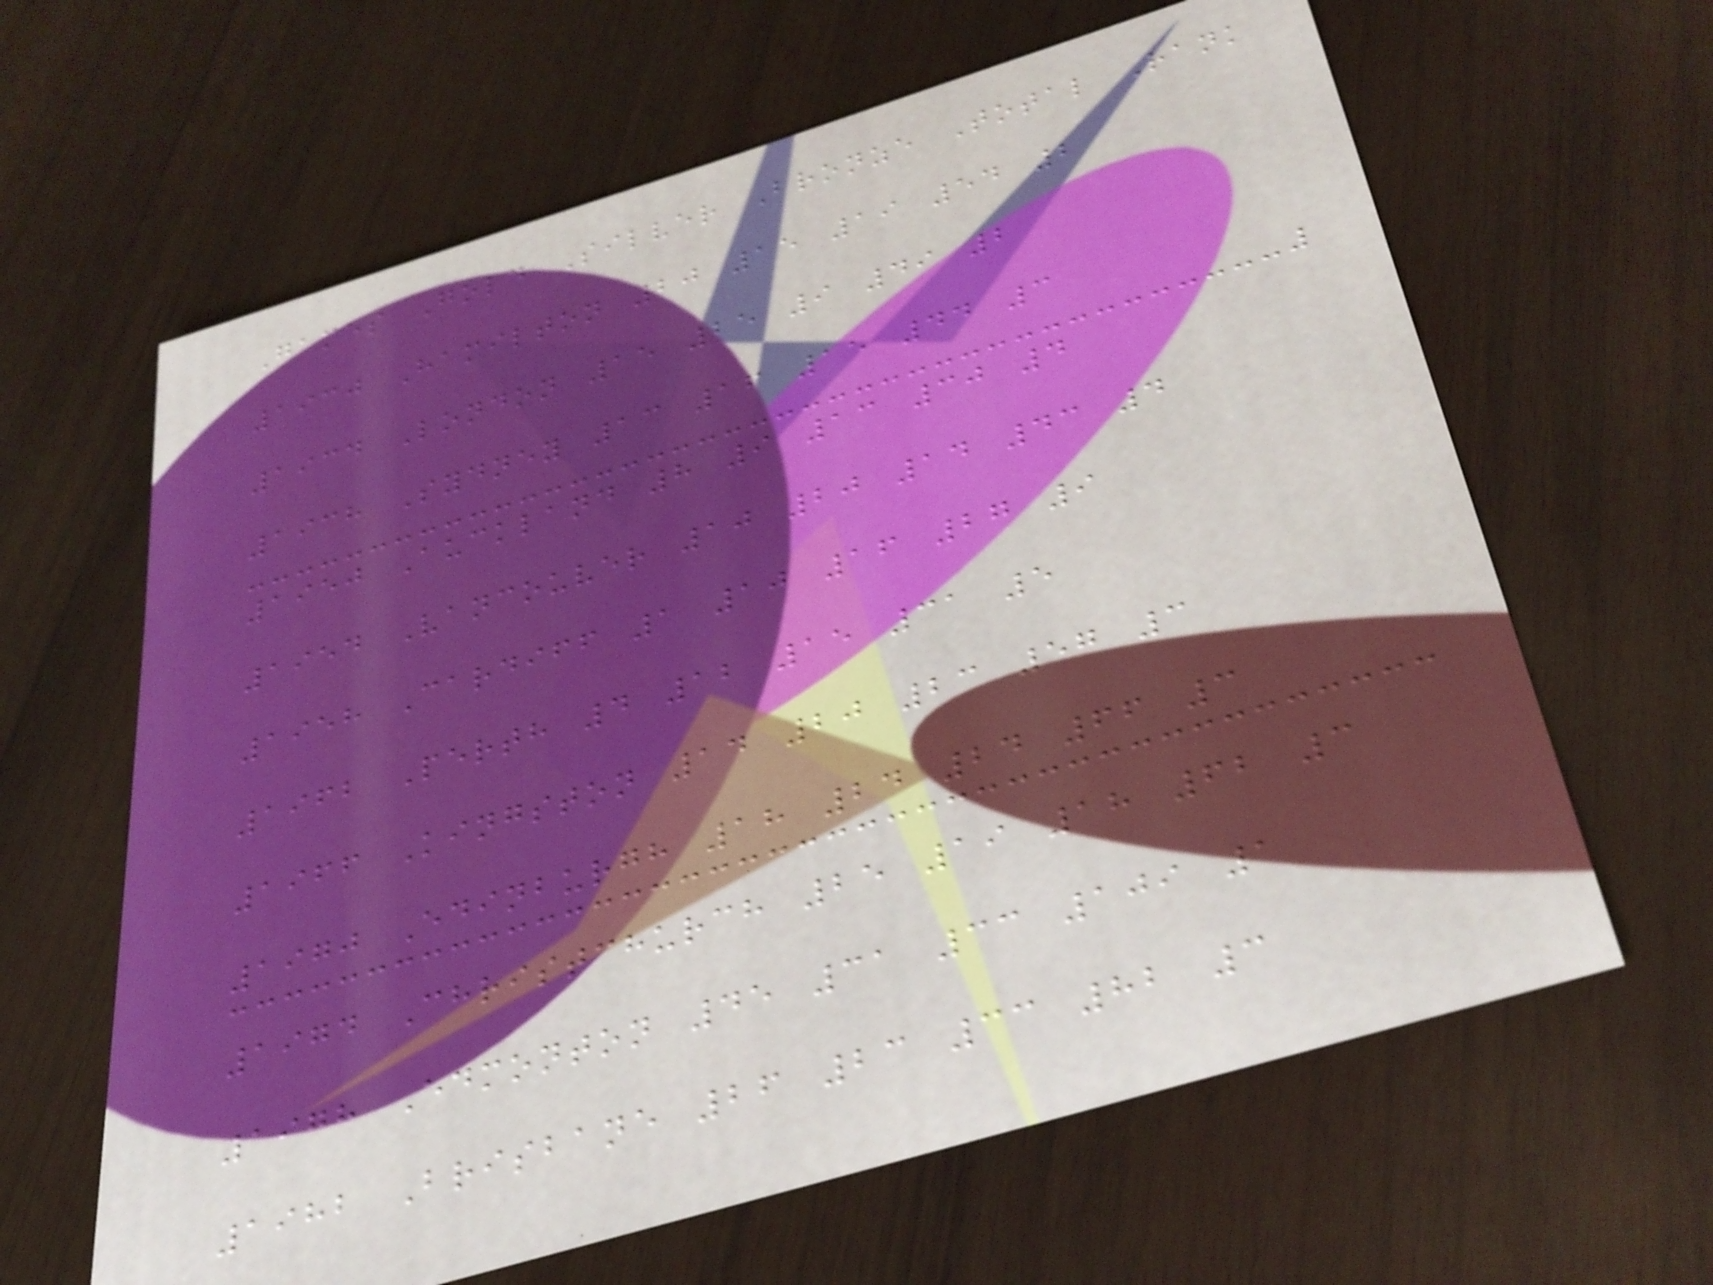Games Gold Silver Bronze Total Rank
1930 Hamilton 20 15 19 54 2
1934 London 15 25 9 49 2
1938 Sydney 13 16 15 44 3
1950 Auckland 8 9 13 30 4
1954 Vancouver 10 20 14 43 4
1958 Cardiff 1 10 16 27 9
1962 Perth 4 12 15 31 5
1966 Kingston 14 20 23 57 3
1970 Edinburgh 18 24 24 66 3
1974 Christchurch 25 19 18 62 3
1978 Edmonton 45 31 33 109 1
1982 Brisbane 26 23 33 82 3
